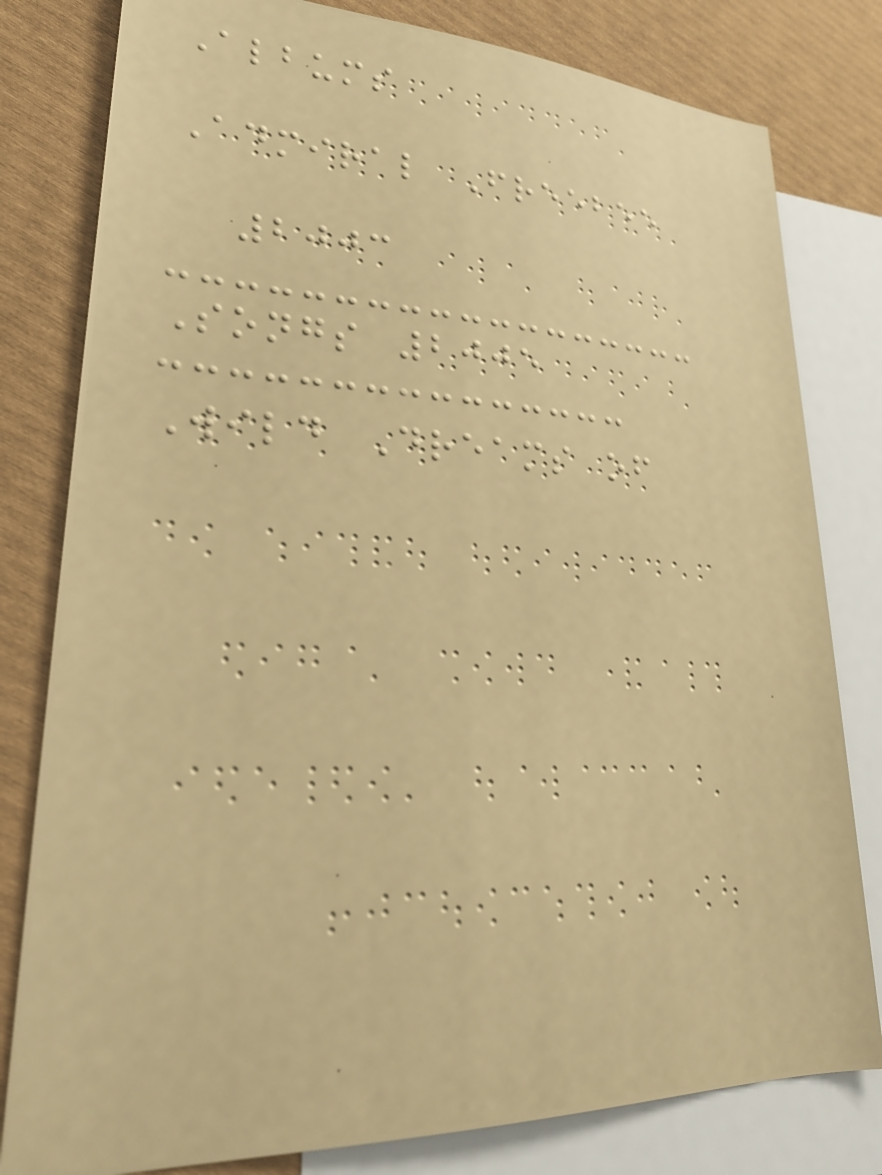Albums
Admiral Freebee
2003
Songs 2005
Wild Dreams of
